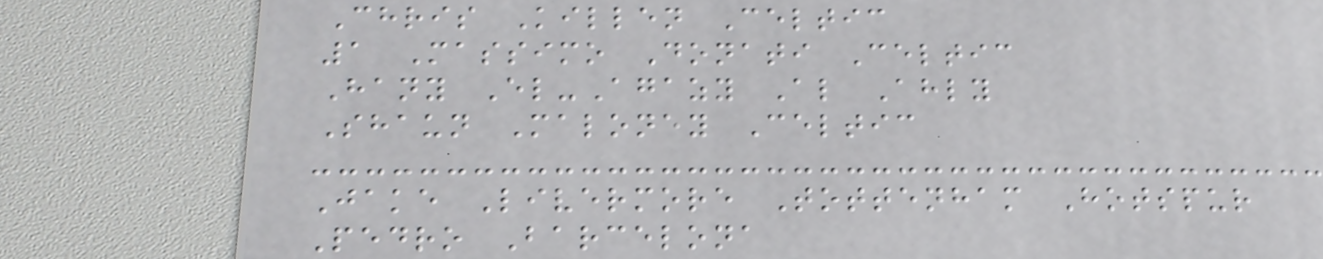Chris Killen Celtic
1 Massimo Donati Celtic
Hany El-Agazy Al Ahly
Shaun Maloney Celtic
Jake Livermore Tottenham Hotspur
Pedro Barcelona
